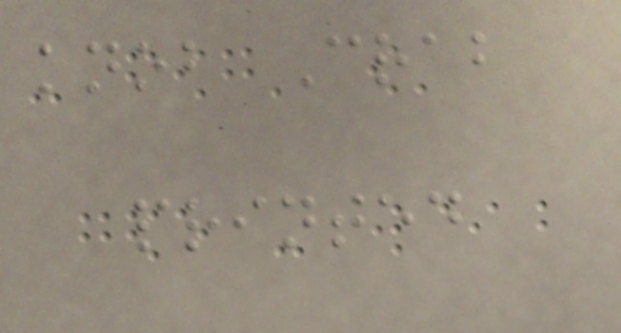knob Crab
printed
